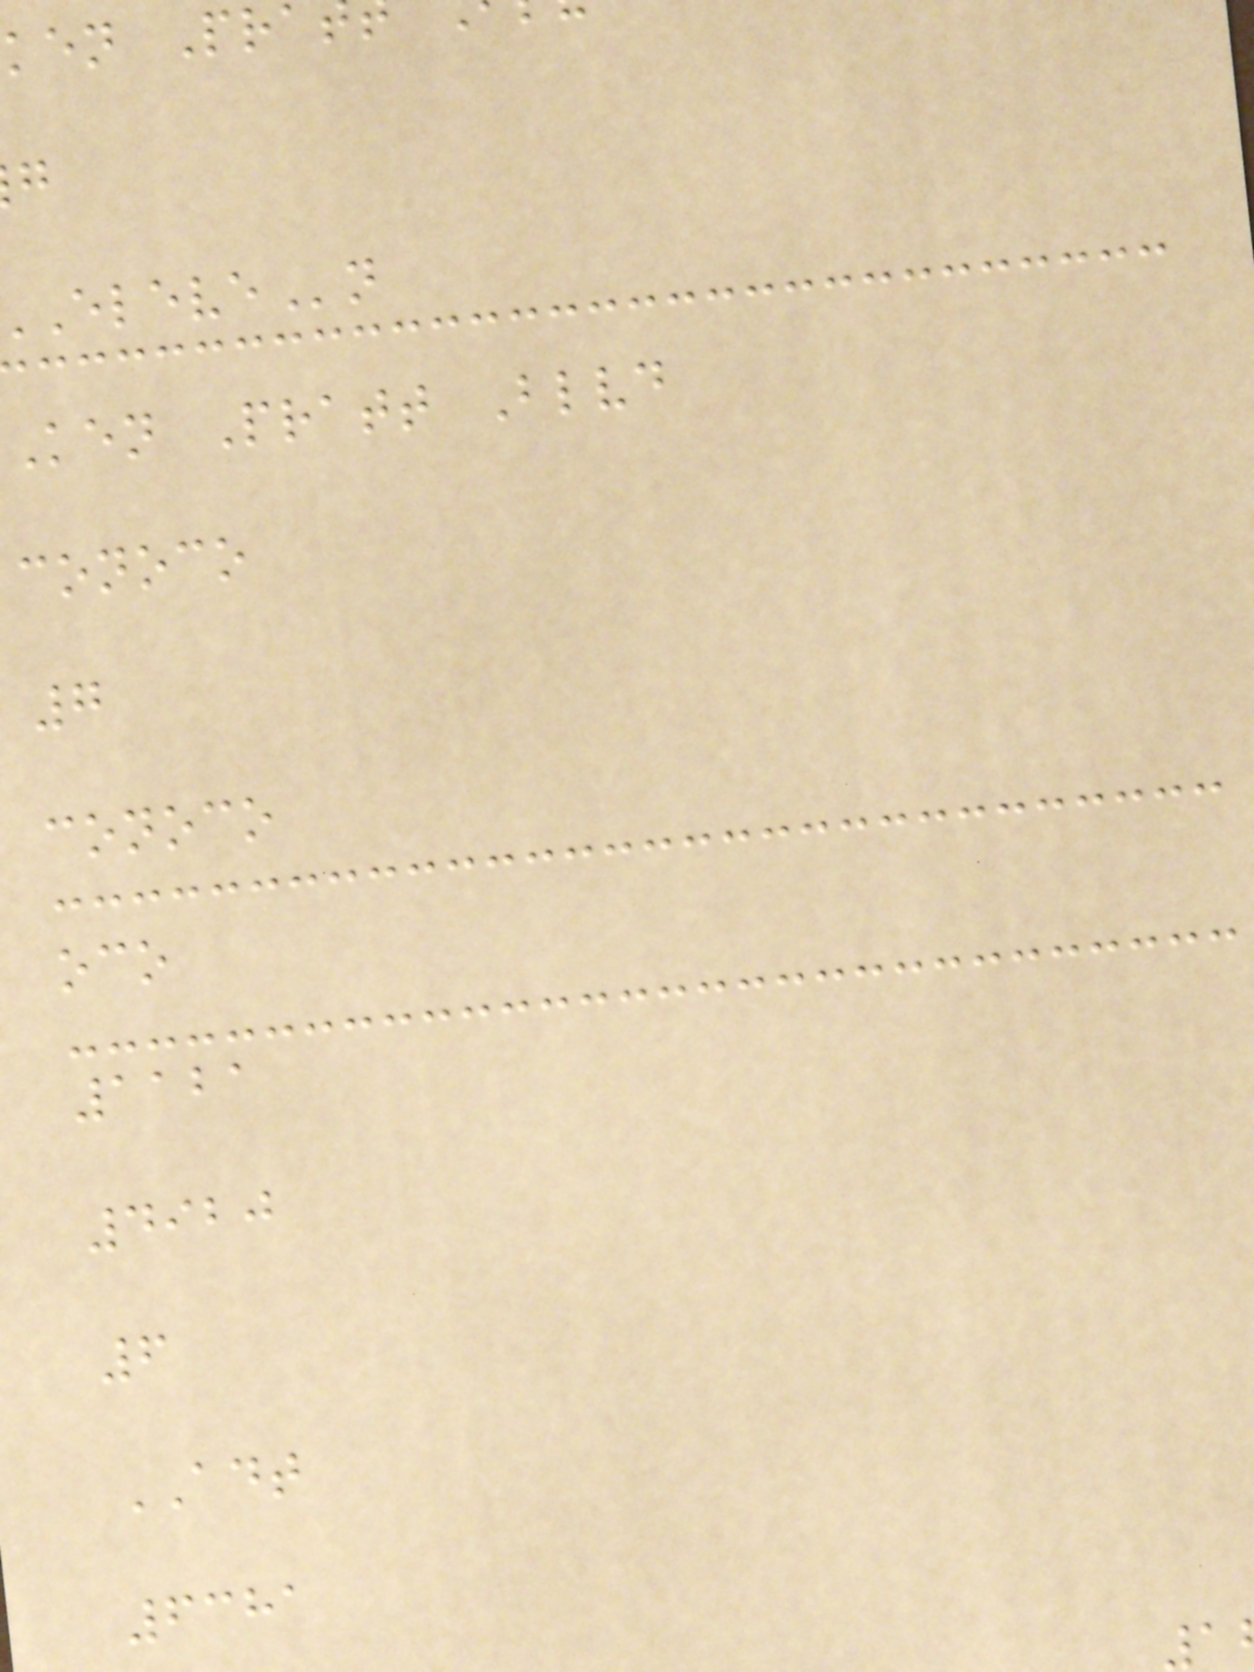ken Pra
Ken Pratt Blvd
conoco
7
conoco
oco
1121
4920
6
ADT
6381
